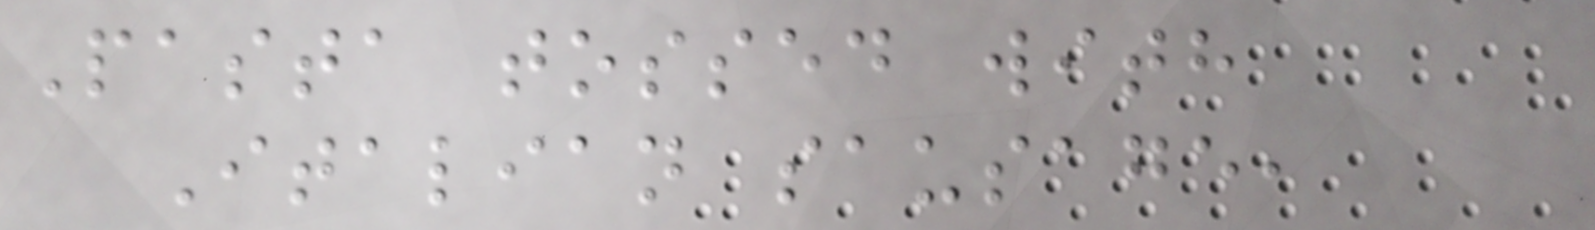Pasta tossed with
Italian sausage,
